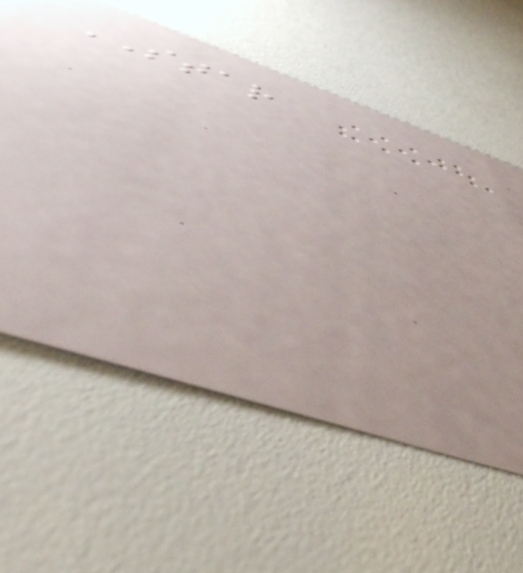STAR
